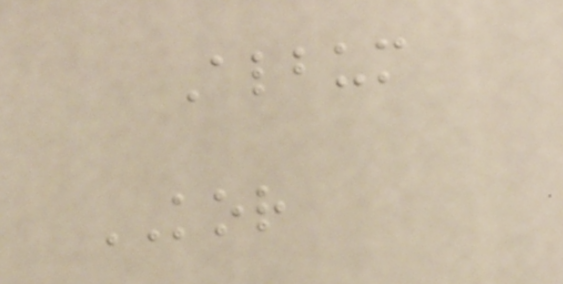Album
KOR
